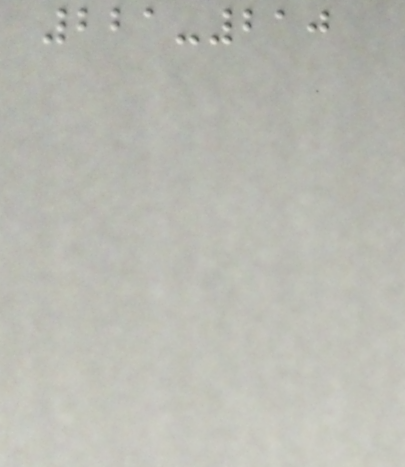221-210
